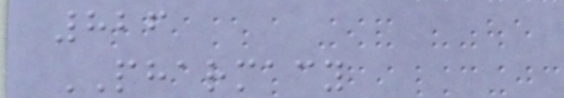826
PHARMACY
